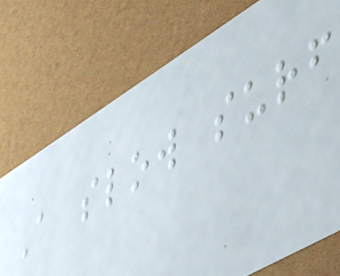A slow surf
